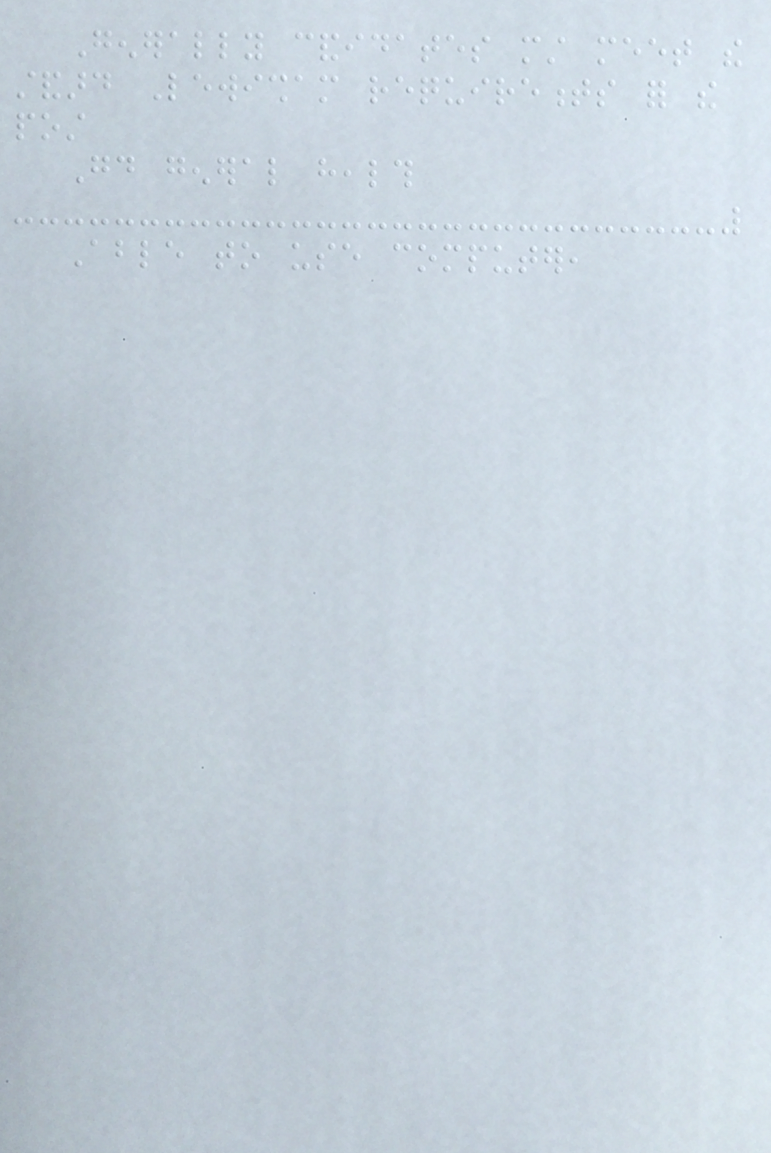Generally candidates must meet the
standard Lewisham requirements for the
post
Good general health
Able to use computer,
